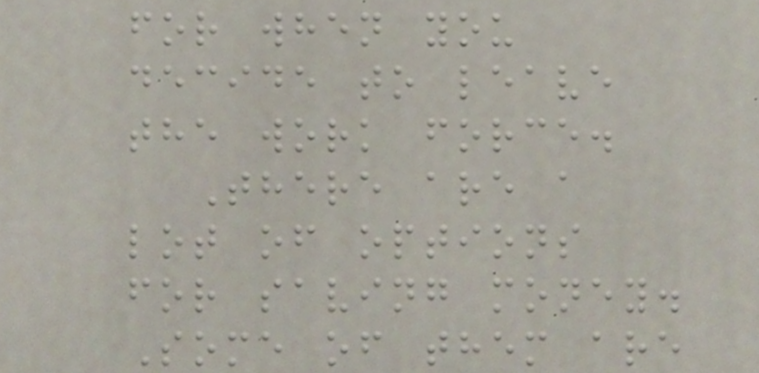for when you
decide to leave
the work force.
There are a
lot of options
for saving money.
Some of them are
